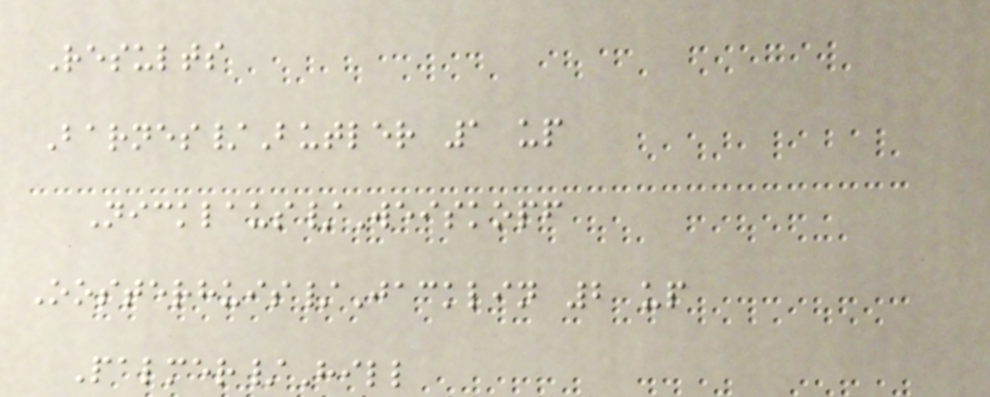Results
Barnes/Butler 1 up
Nicklaus/Weiskopf
Oosterhuis/Jacklin 2 up
Palmer/Hill
